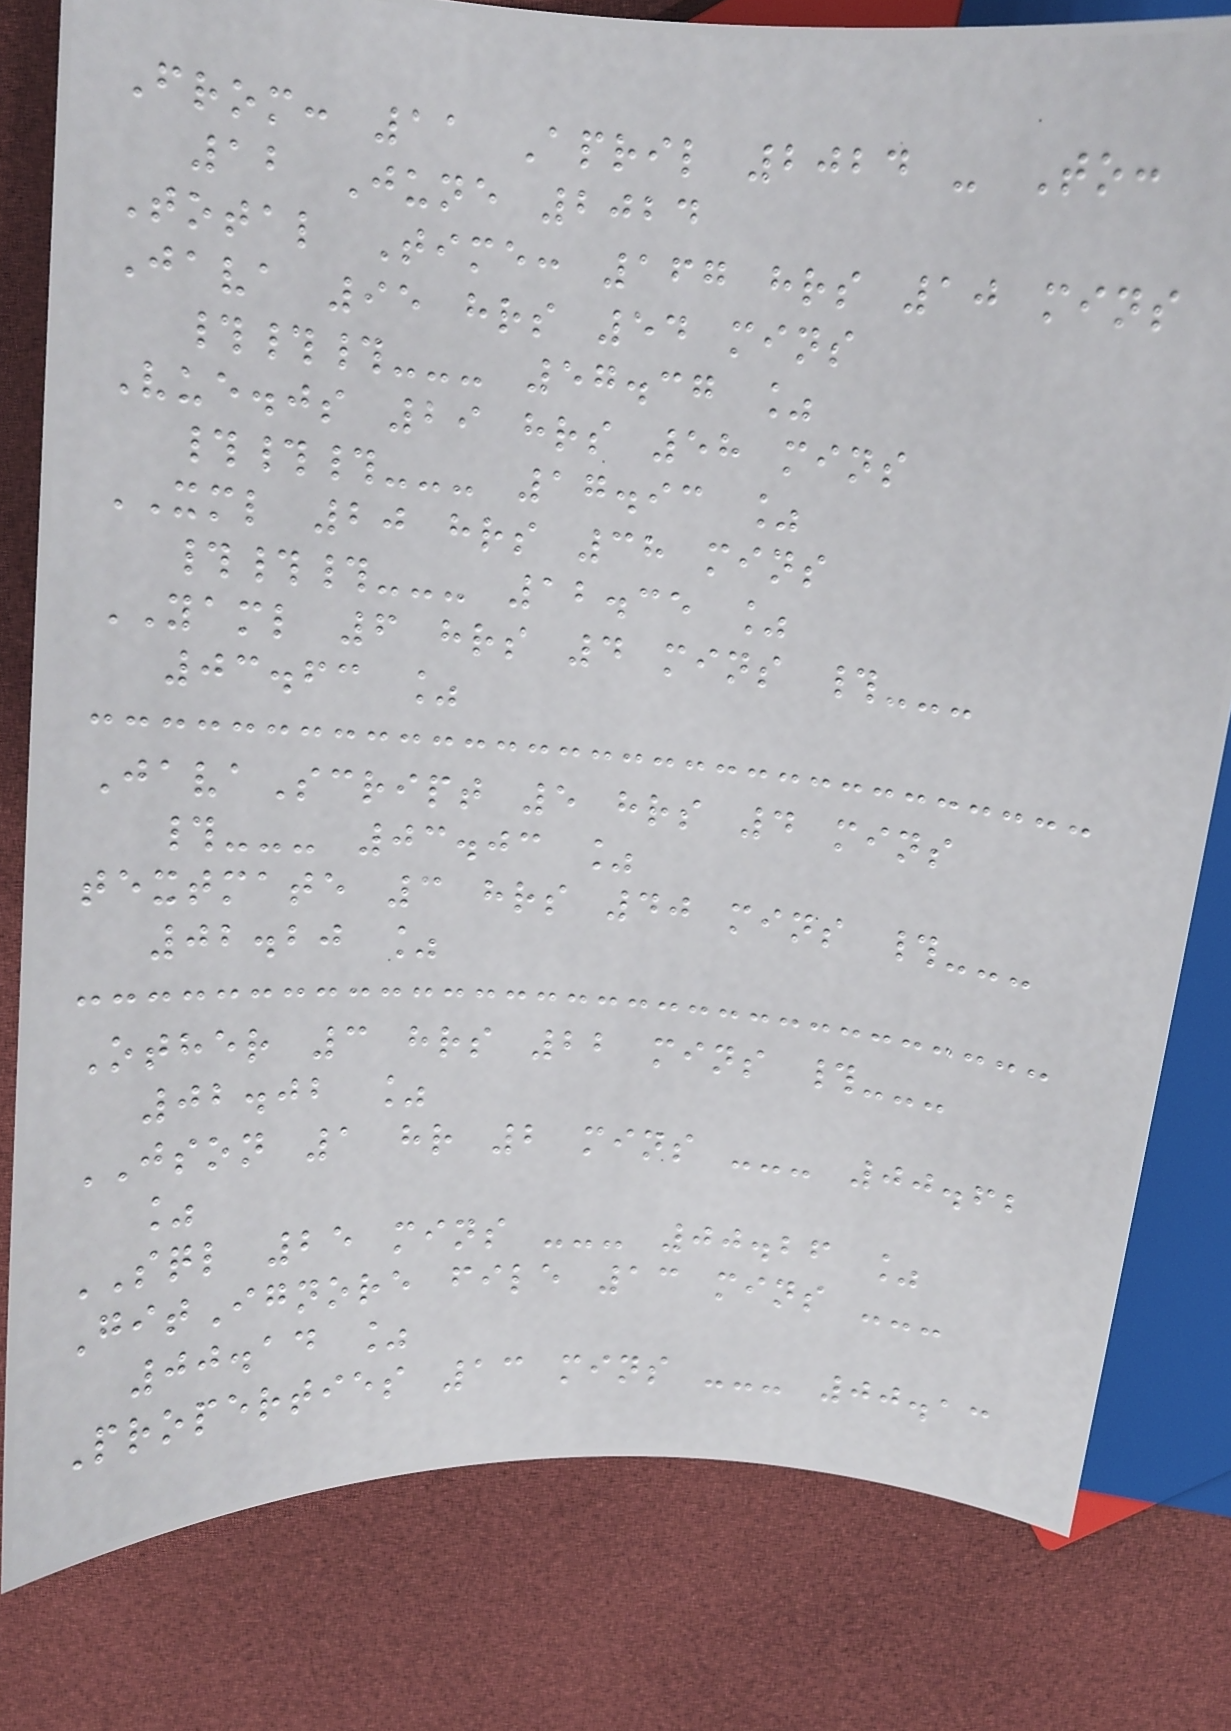From: 11 April 2024 - To:
12 June 2024
Total Time: 167 hrs 10 mins
Java 95 hrs 54 mins
###--- 57.37 %
Vue.js 29 hrs 58 mins
###--- 17.93 %
XML 20 hrs 38 mins
###--- 12.35 %
YAML 6 hrs 4 mins #---
03.63 %
JavaScript 5 hrs 4 mins
#--- 03.03 %
textmate 3 hrs 40 mins #---
02.20 %
Other 3 hrs 22 mins #---
02.02 %
JSON 1 hr 2 mins --- 00.62
%
SQL 25 mins --- 00.26 %
GitIgnore file 13 mins ---
00.14 %
Properties 13 mins --- 00.13
